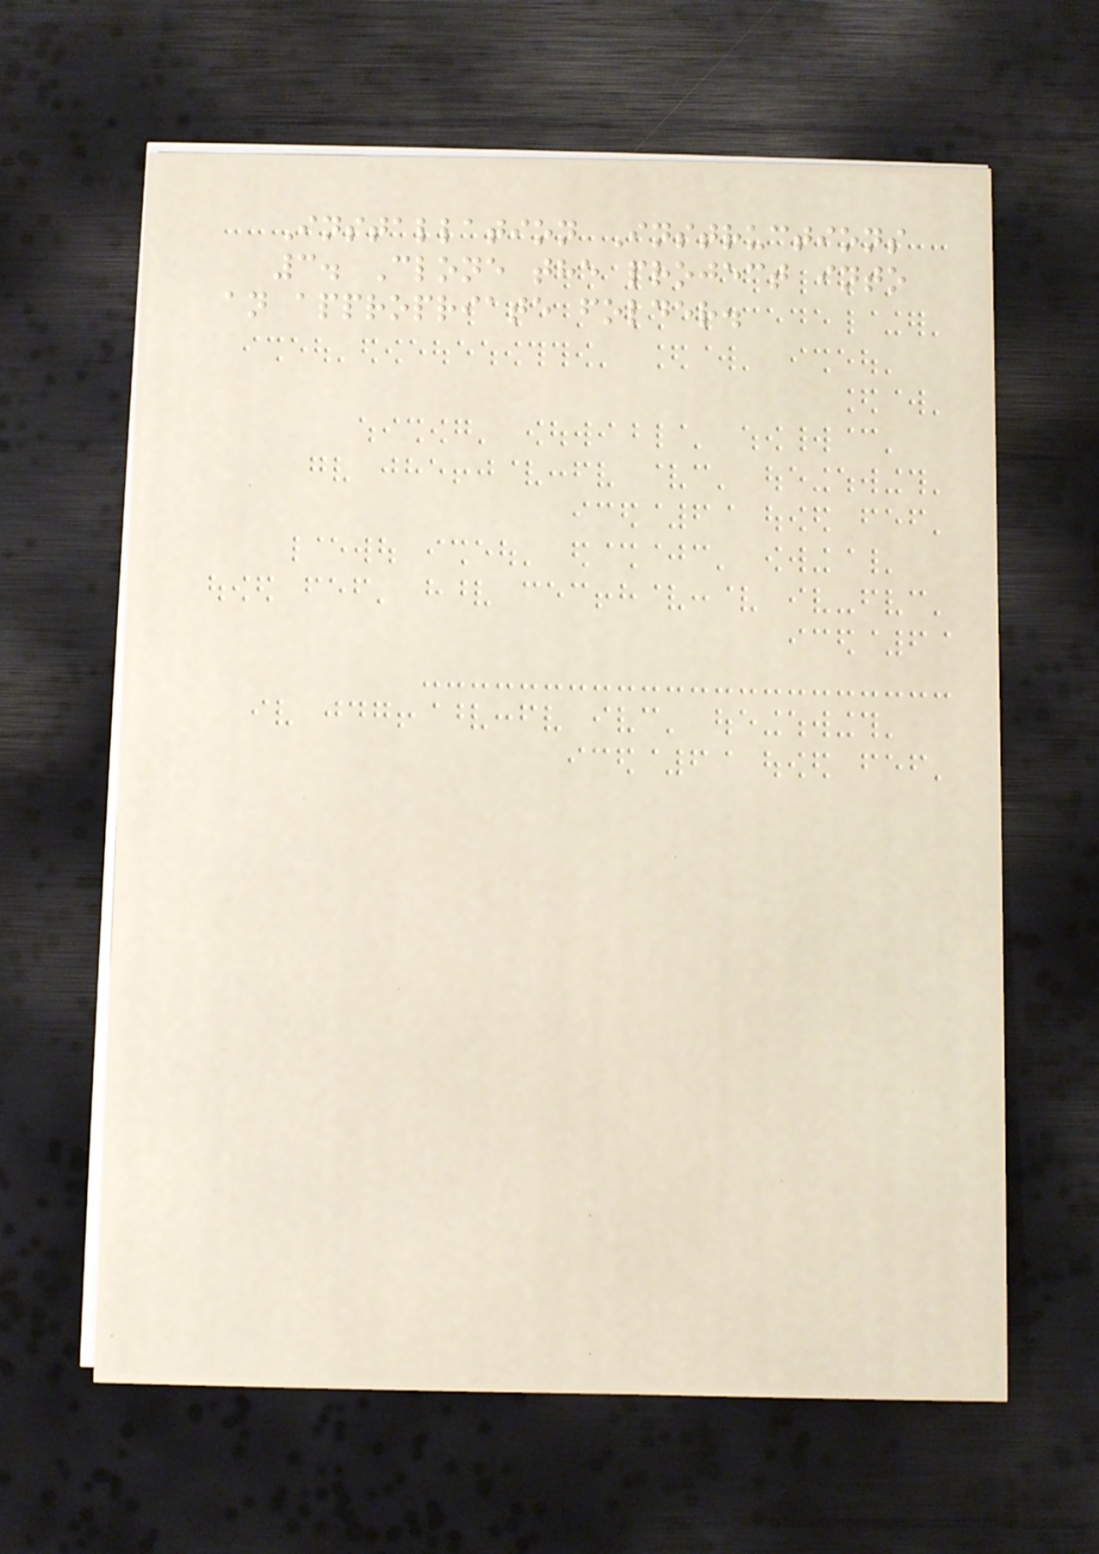Installation Instructions
3. Clone the project into
an appropriate folder.
